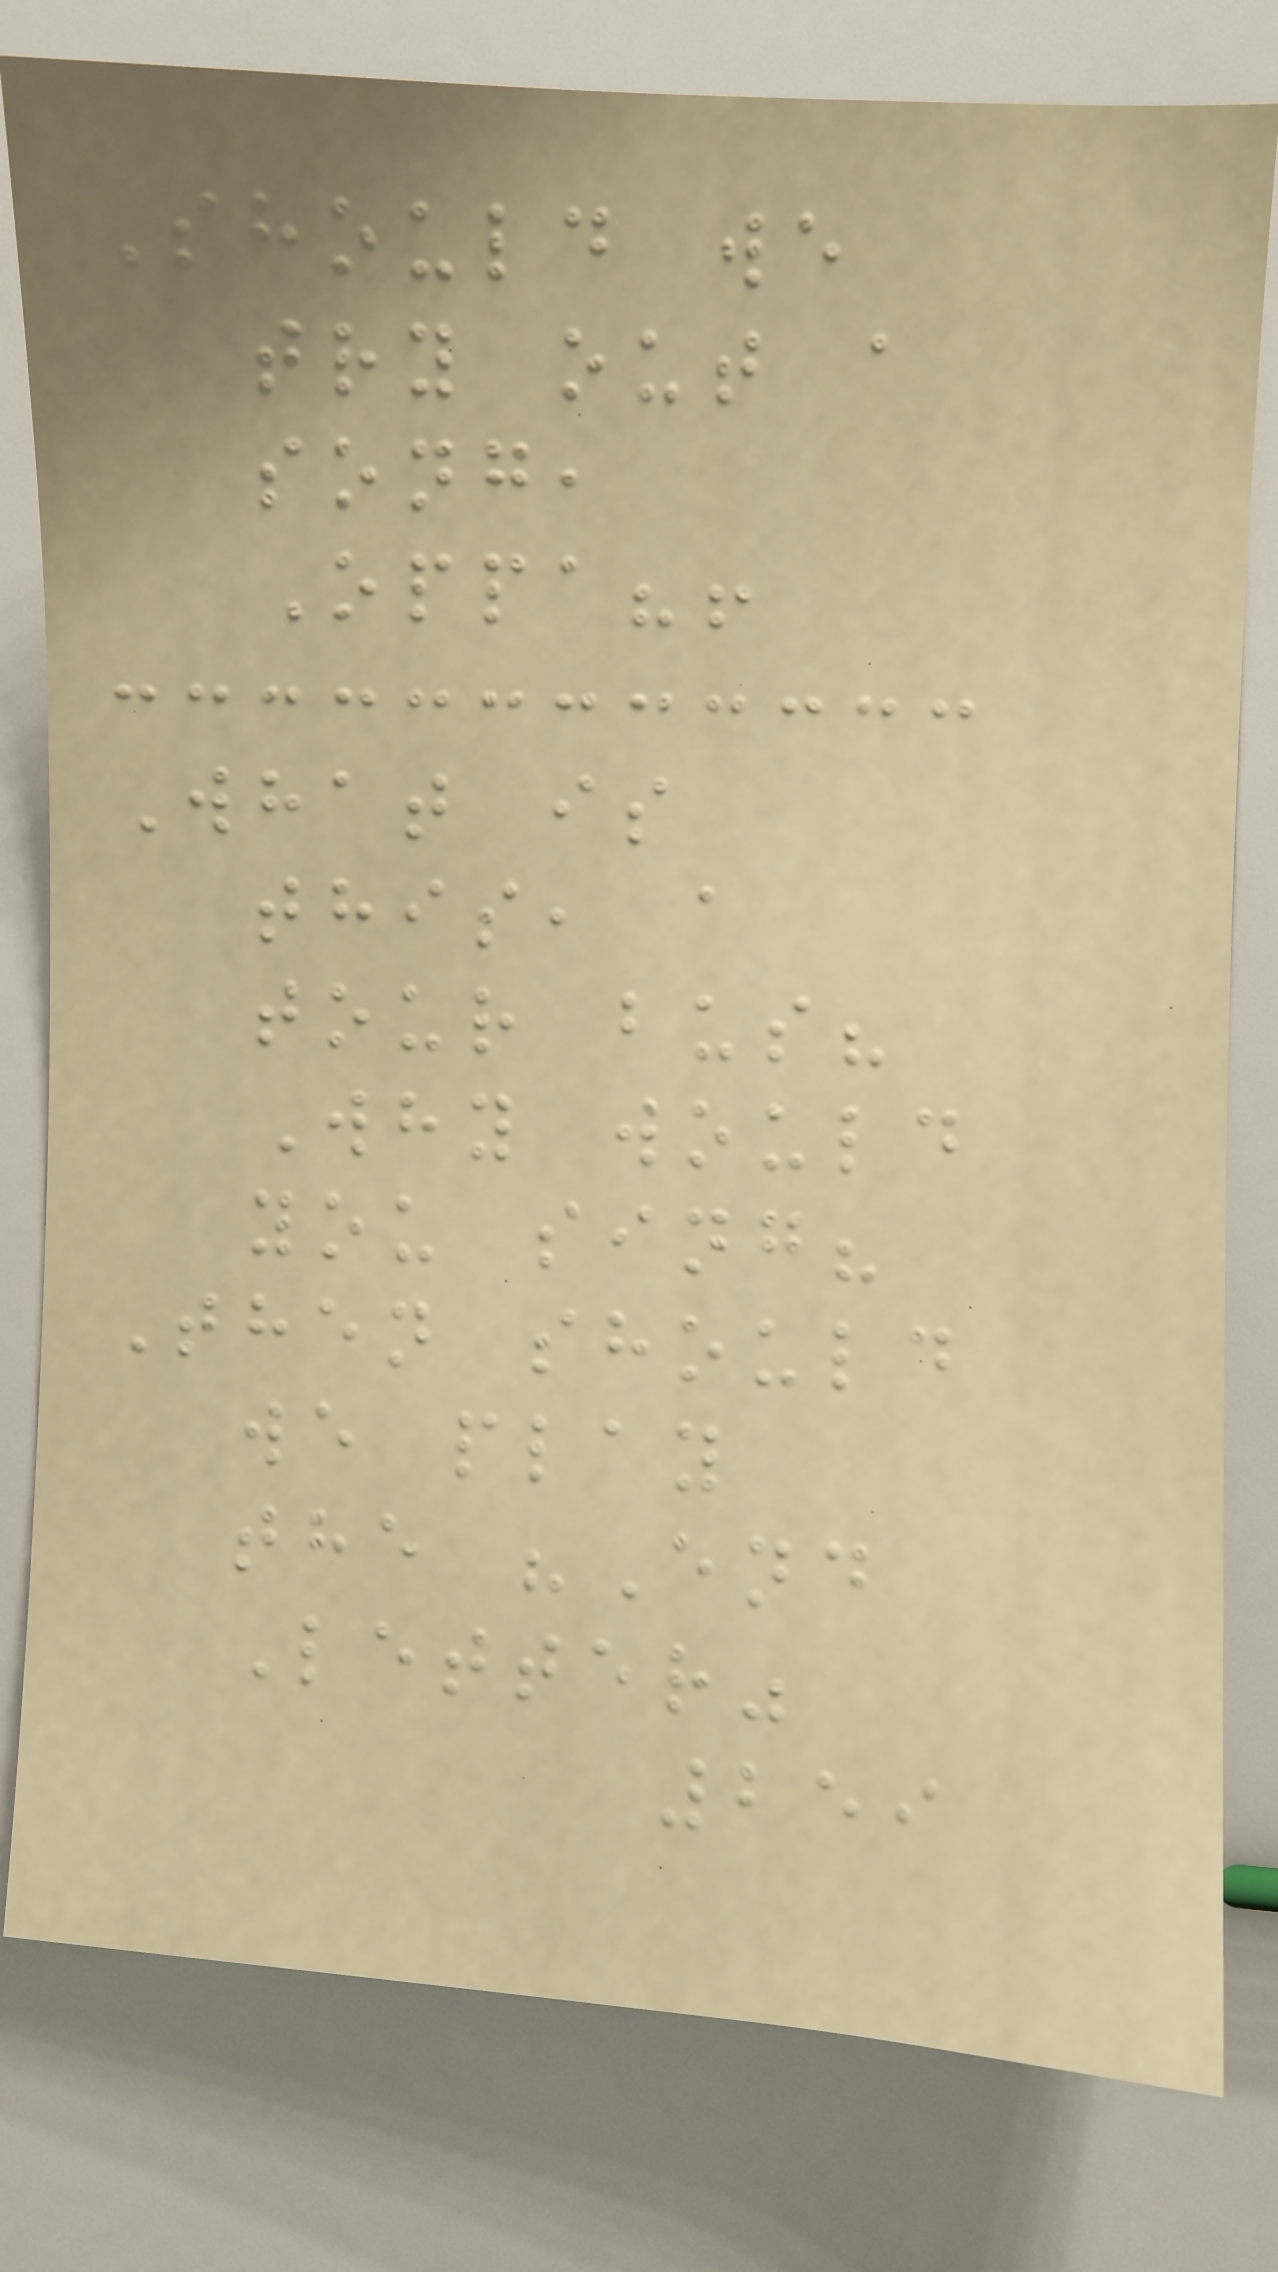Should we
try out a
song,
Oppa?!
What is
this, a
tour bus?
Why would
you sing?
Then should
we play
the "End
Letter"
259
